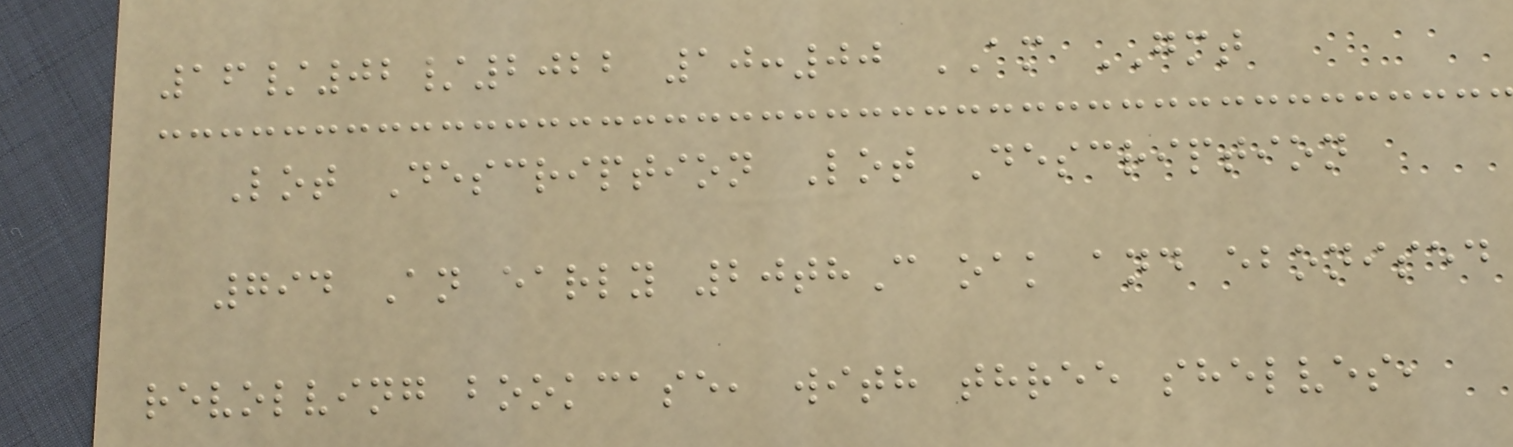16/02/2022 10:00 AM GMT
Lot Description Lot Description
794 An early 20thC oak and ebonised
revolving bookcase, with three shelves,
